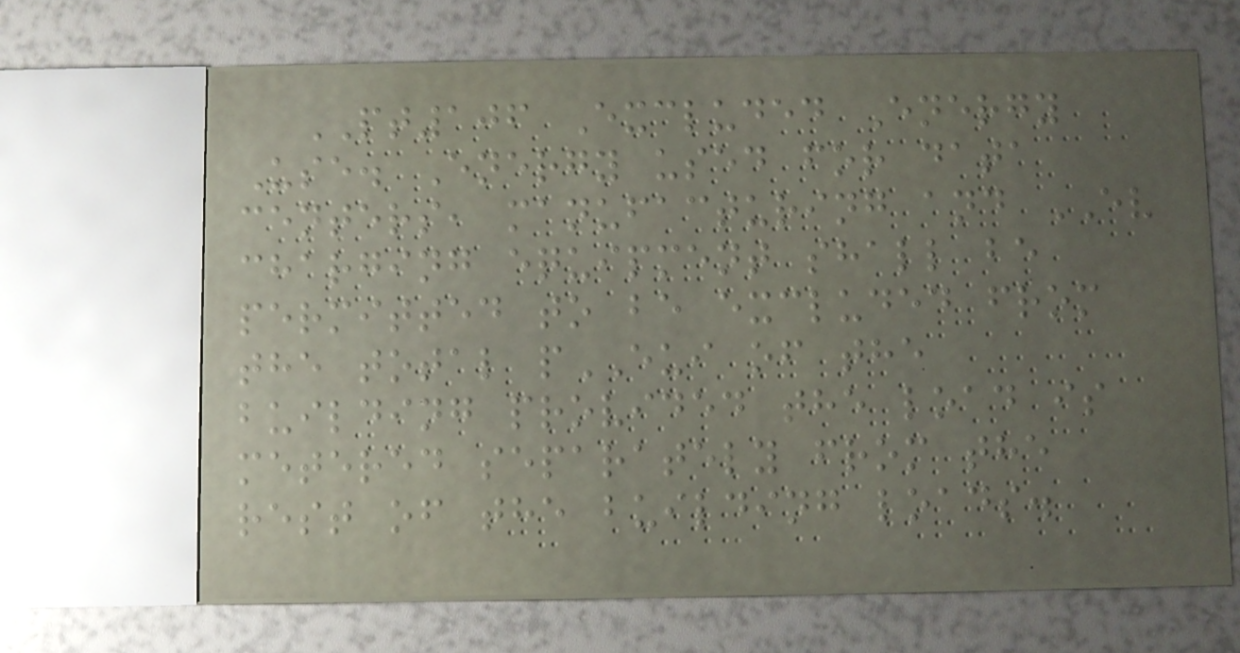PT106 Excluded Energy
Use. Energy used for data
centers, manufacturing and EV
charging equipment shall be
permitted to be excluded from
the total pEUI of the
building provided the load is
metered separately from the
rest of the building loads.
